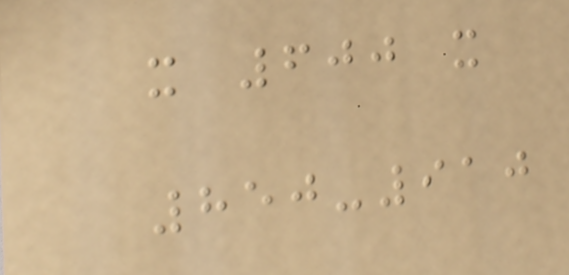x 600 x
850-910
